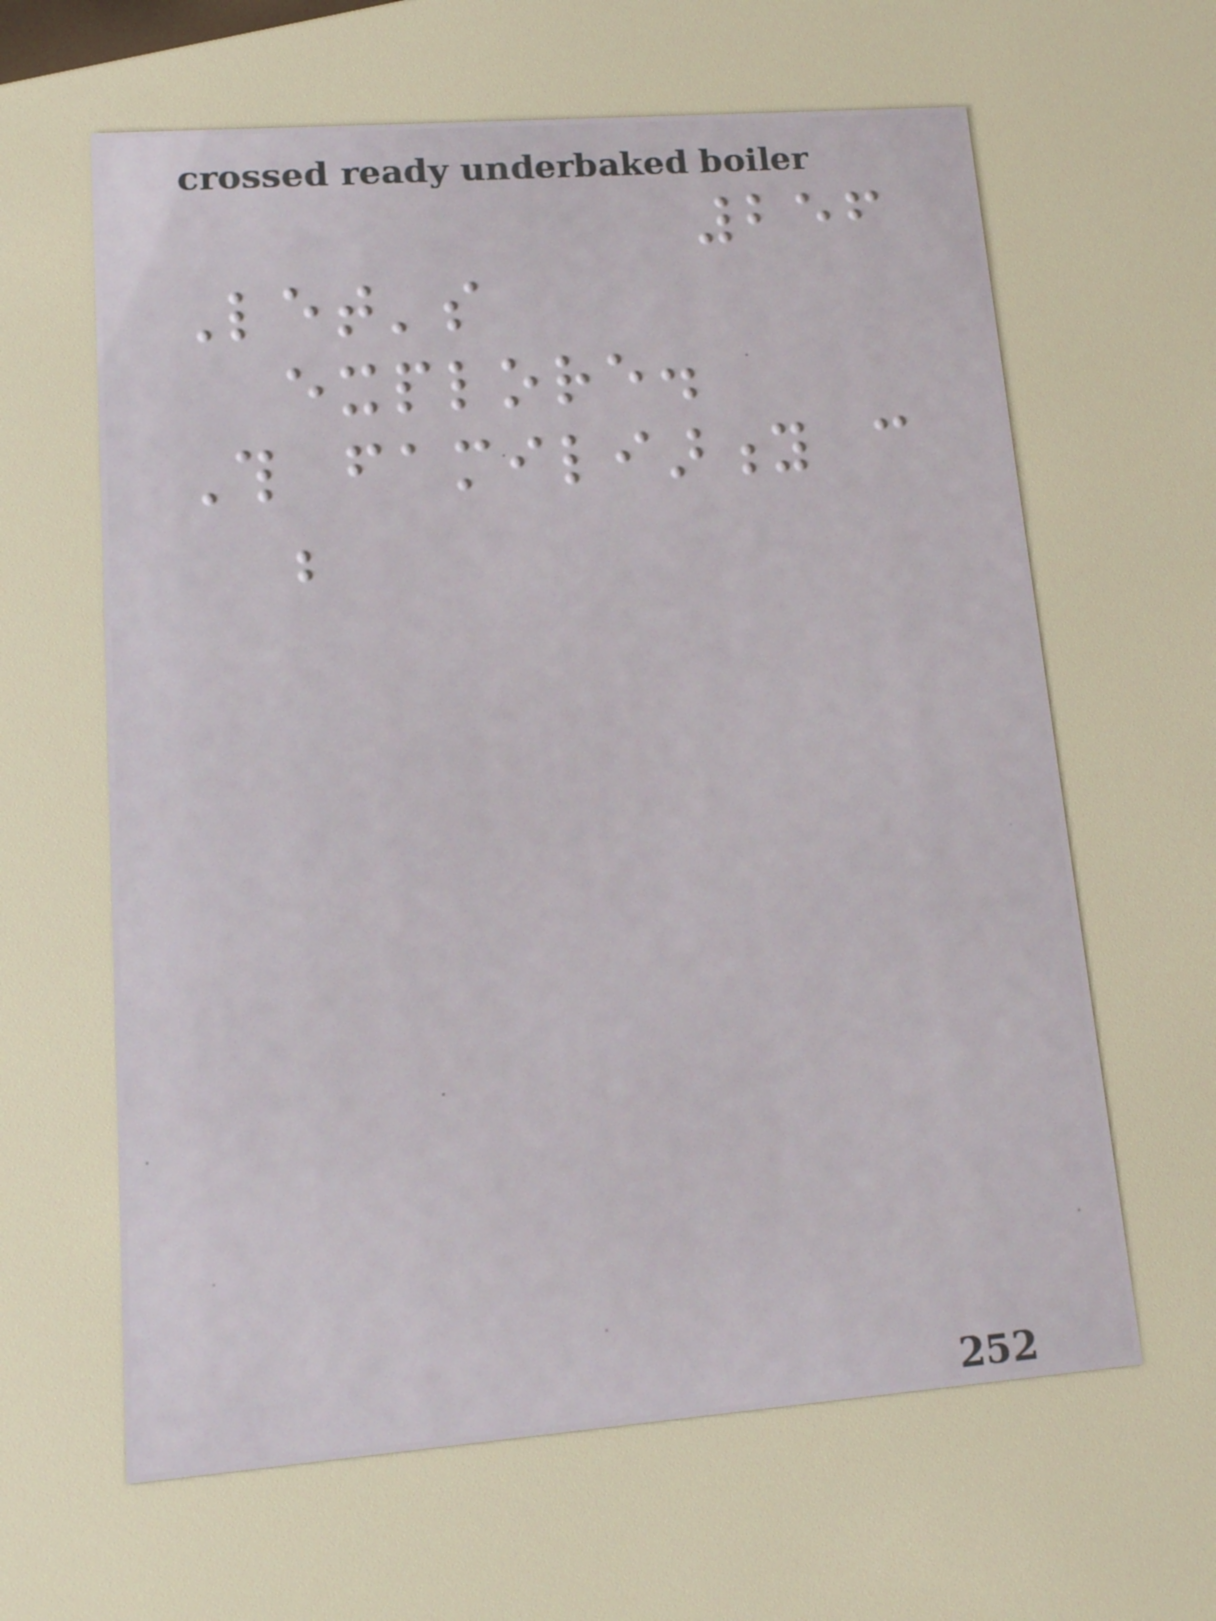256
Let's
explore.
This familiarity can
be
